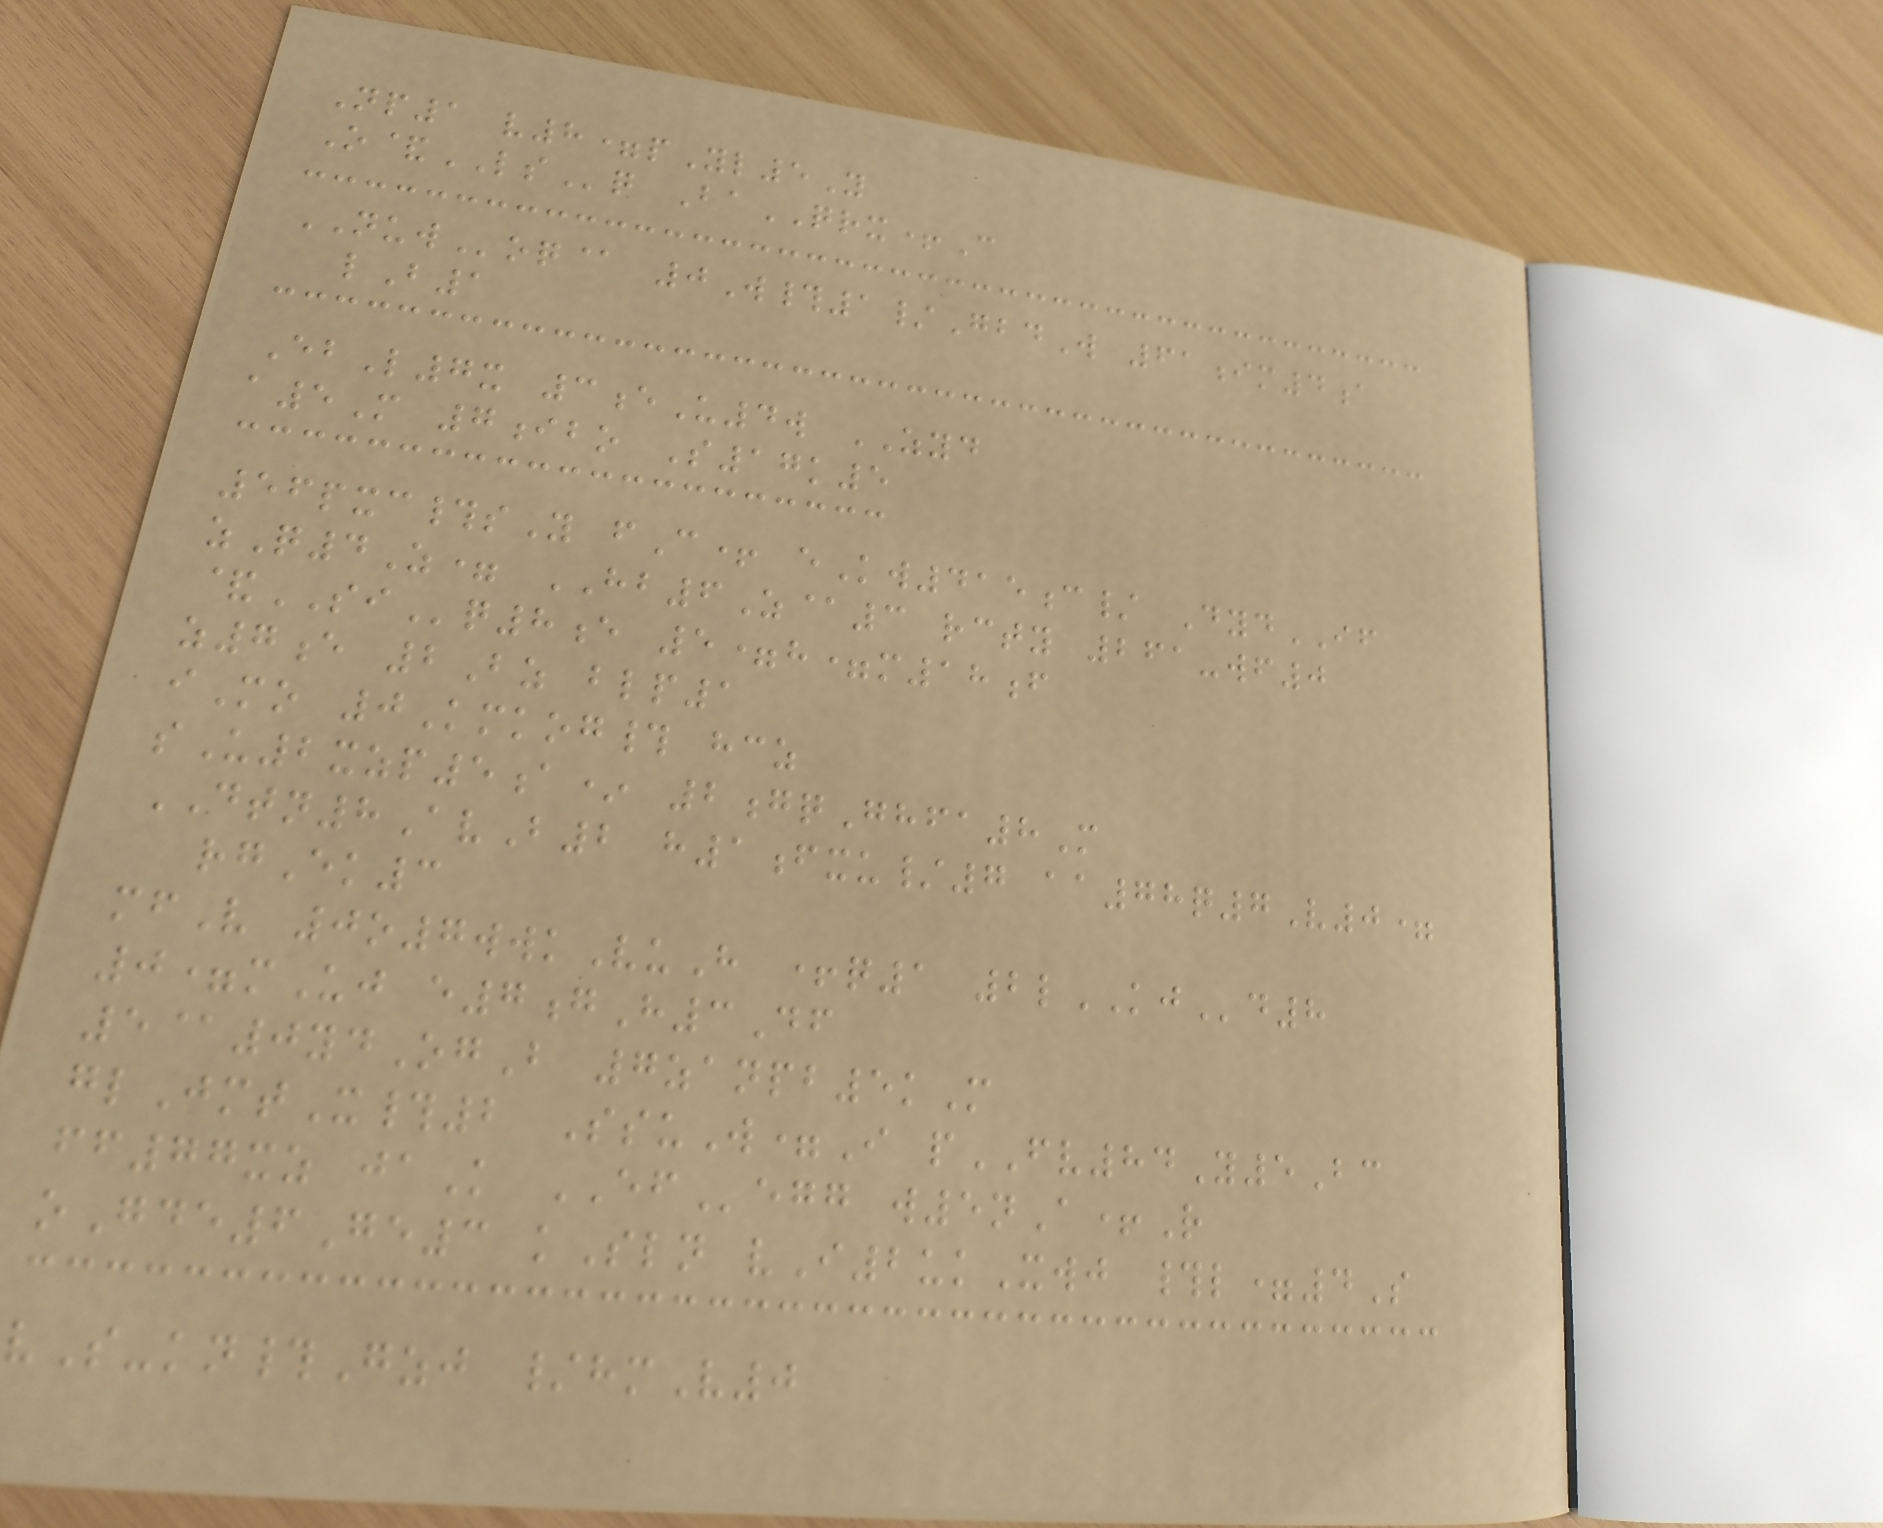Np1 v8=pYl5Y
O&LSq BaQRX+C
NUWoq@ 0W#1/GbdW 61im4a
lB1
EbL7x 3eU4w ZYD
a5M 7ibo S17k5
56pxc#sY fC+ eKw415c/ DydIF
zQ4Z= HB6Z@3 rcty 261-wf0
&SIq8e 5=h=m18f
z7e 2Bz blp1
iMo 0Kmkog# hcz
sU2xzp5a* 2gqGhfa8M
DTN8AvB2 h1fxu/7 aa78q7V0=
rgEk3
mfV 0o7wwkVuH +q1 2lKJd8
0=mUj e7gH3Df
5@0ydOgB 7zanpb5kM
glJmtX#2 SsuW=I pFV84Y5Bc
ff77xz jaK EFegg w5nA+R
oGde6Ge3 kSln vI2ukXwj #l=4S
vS-kn#Gzj /hmV0
